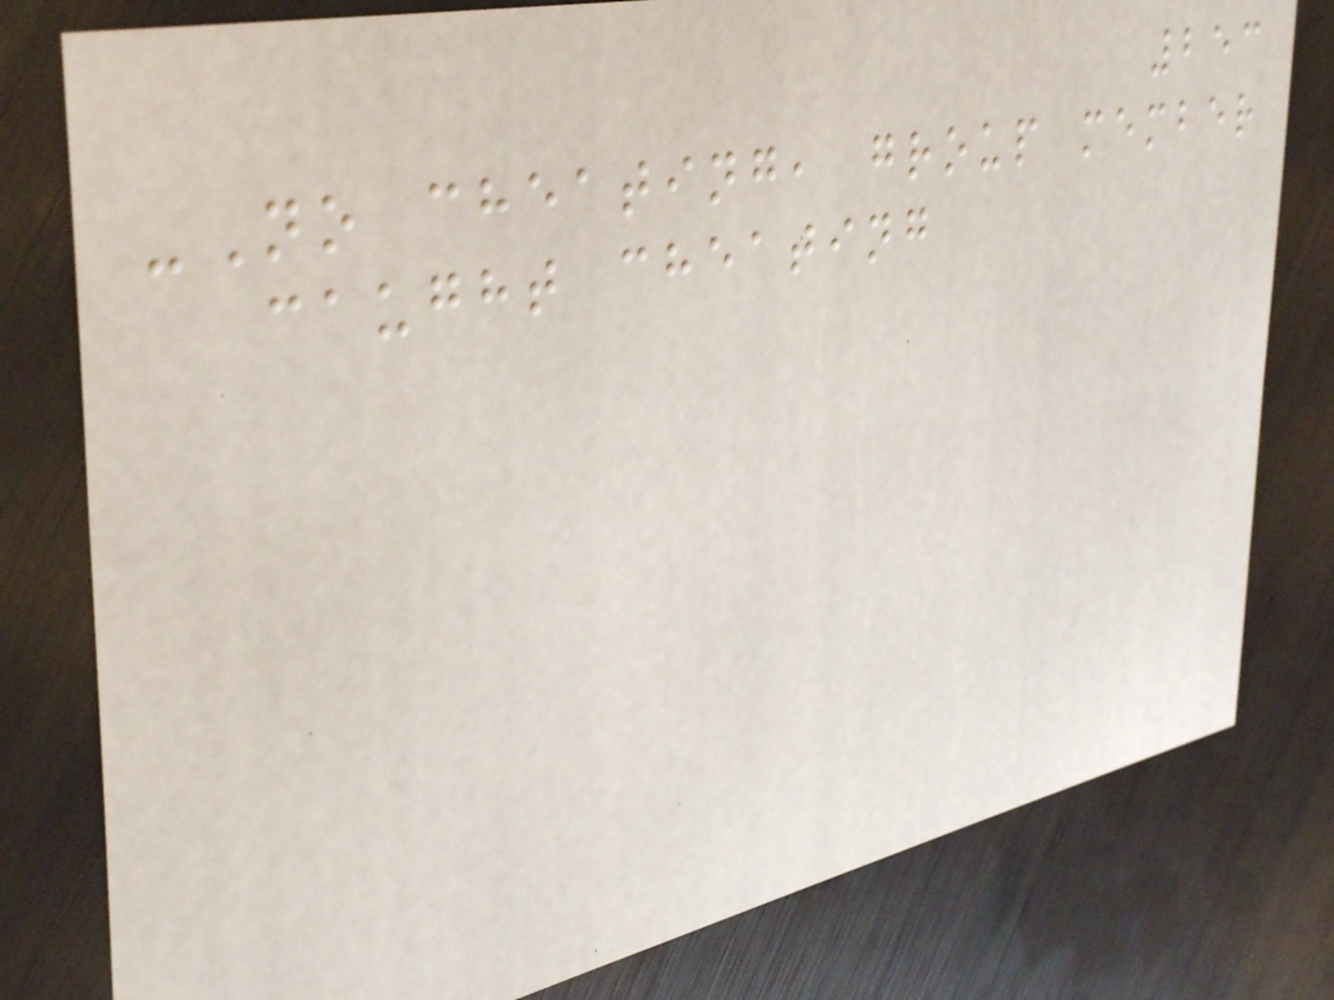253
-No cheating, group member
caught cheating
